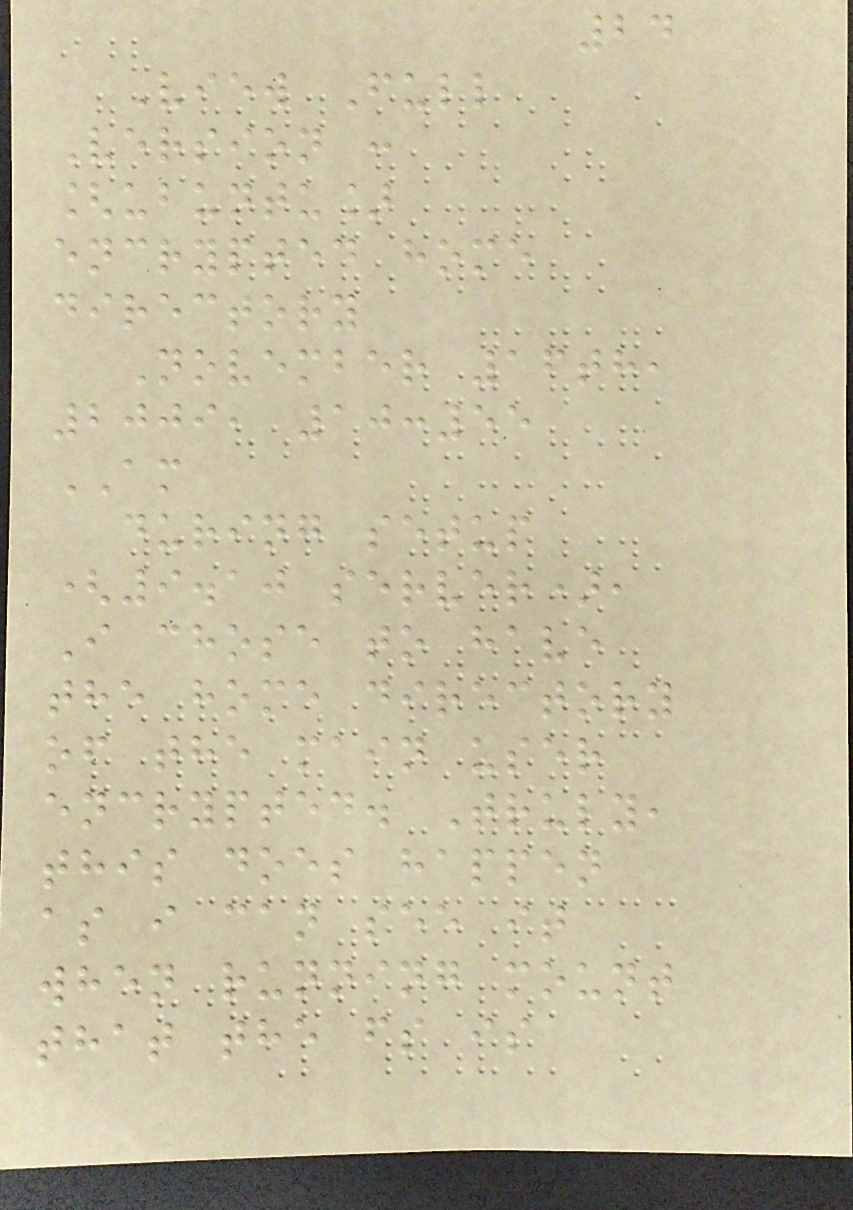24
View Full
Version :
[ubuntu]
encrypted home
directory
November 16th,
2009, 10:55
AM
during setup
(9.10 server),
I chose to have
the home directory
of the main user
encrypted. Truly,
this does happen
as i can see it
when running mount
that the fs is
